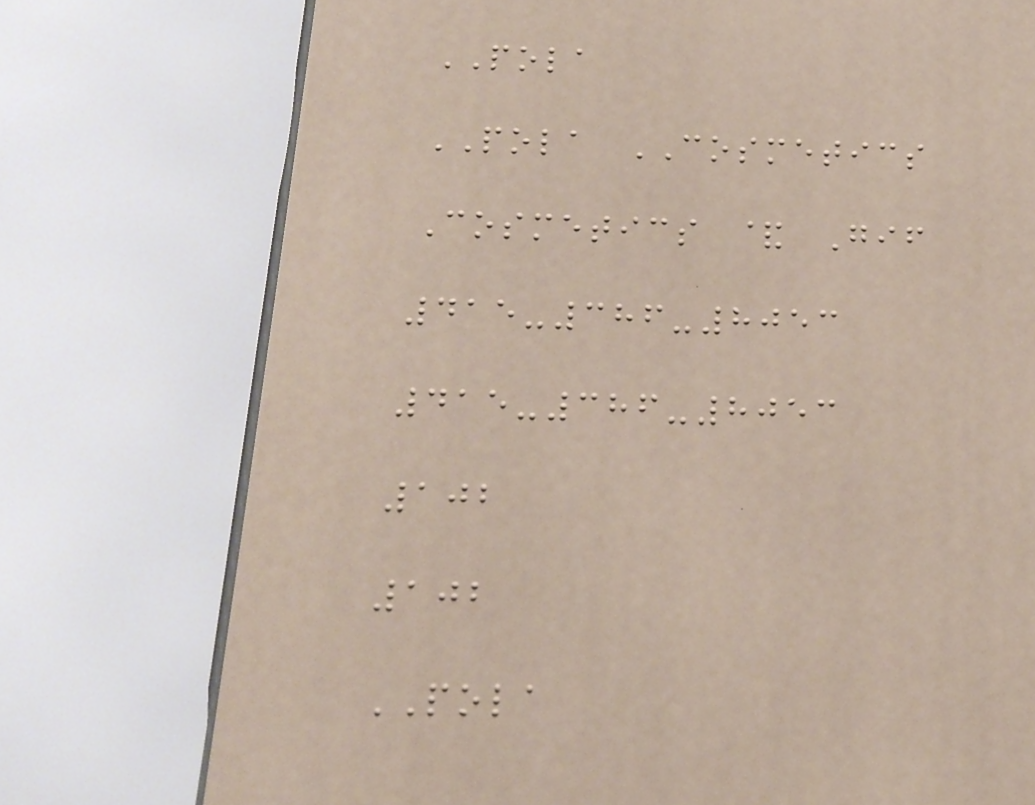POLA
POLA COSMETICS
Cosmetics & Gif
415-386-8053
415-386-8053
102
102
POLA
